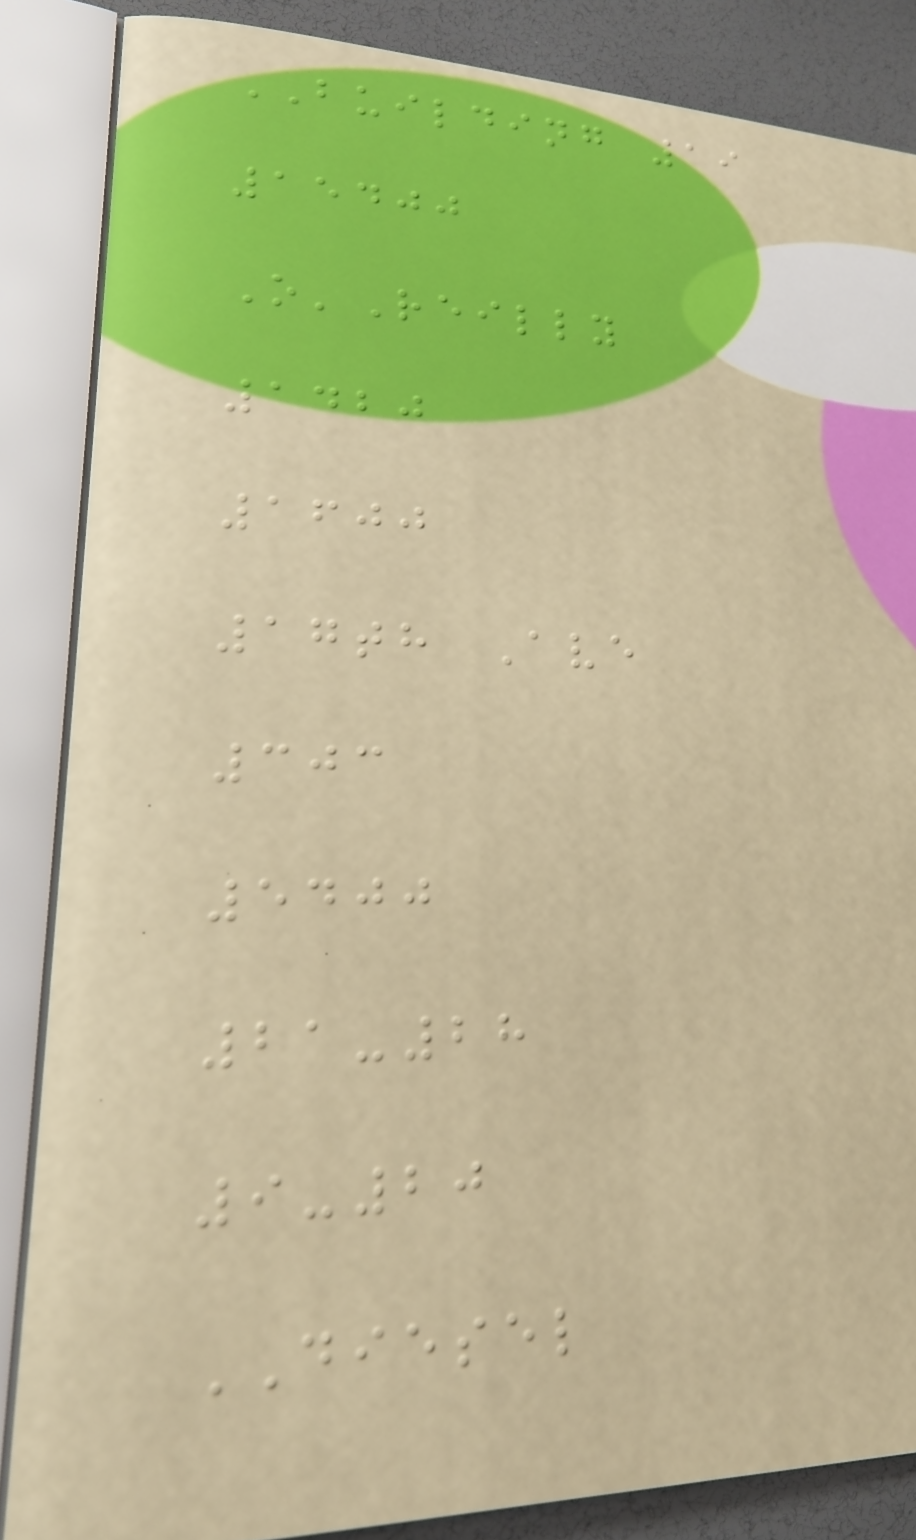BUILDING 19
15400
O'Reilly
1420
1600
17th Ave
303
5400
21-28
9-20
DIESEL
